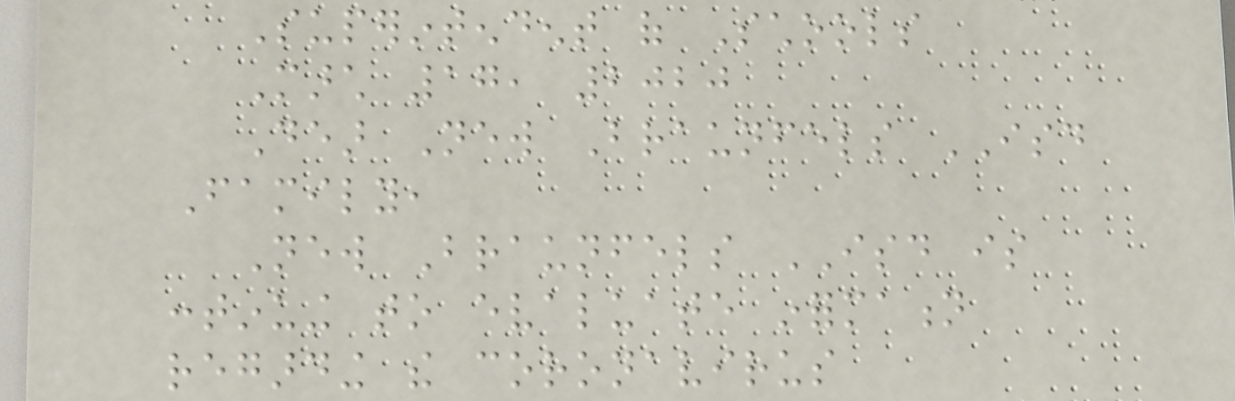Superintendent of Schools
March 17, 2020
Dear New Braunfels ISD
Family,
New Braunfels ISD is
continuing to evaluate information
regarding the coronavirus
